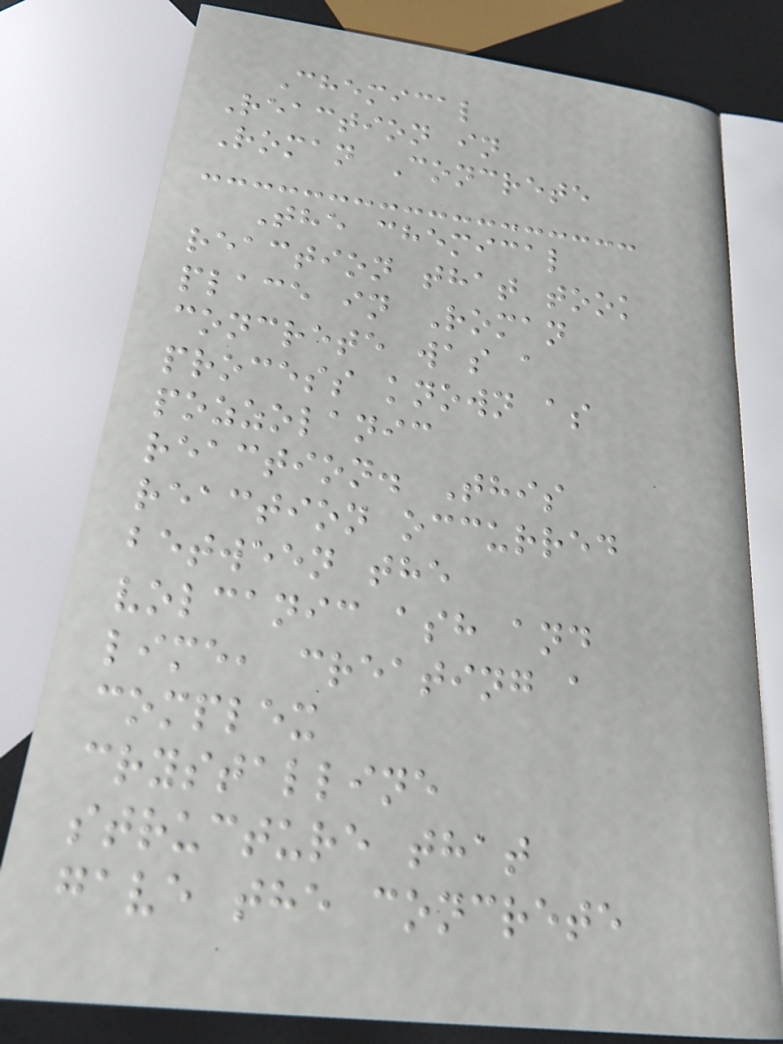Chemical
Reaction in
Roman Concrete
The chemical
reaction that took
place in Roman
concrete was a
process known as
pozzolanic
reaction. This
reaction occurred
between the
volcanic ash and
lime, creating a
complex
crystalline
structure that
gave the concrete
